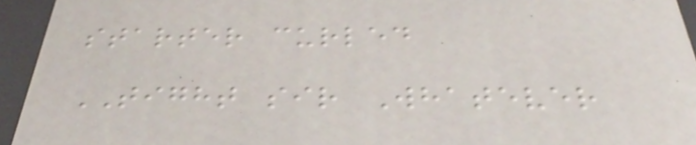starter curled
TIGHT sir Whatever
